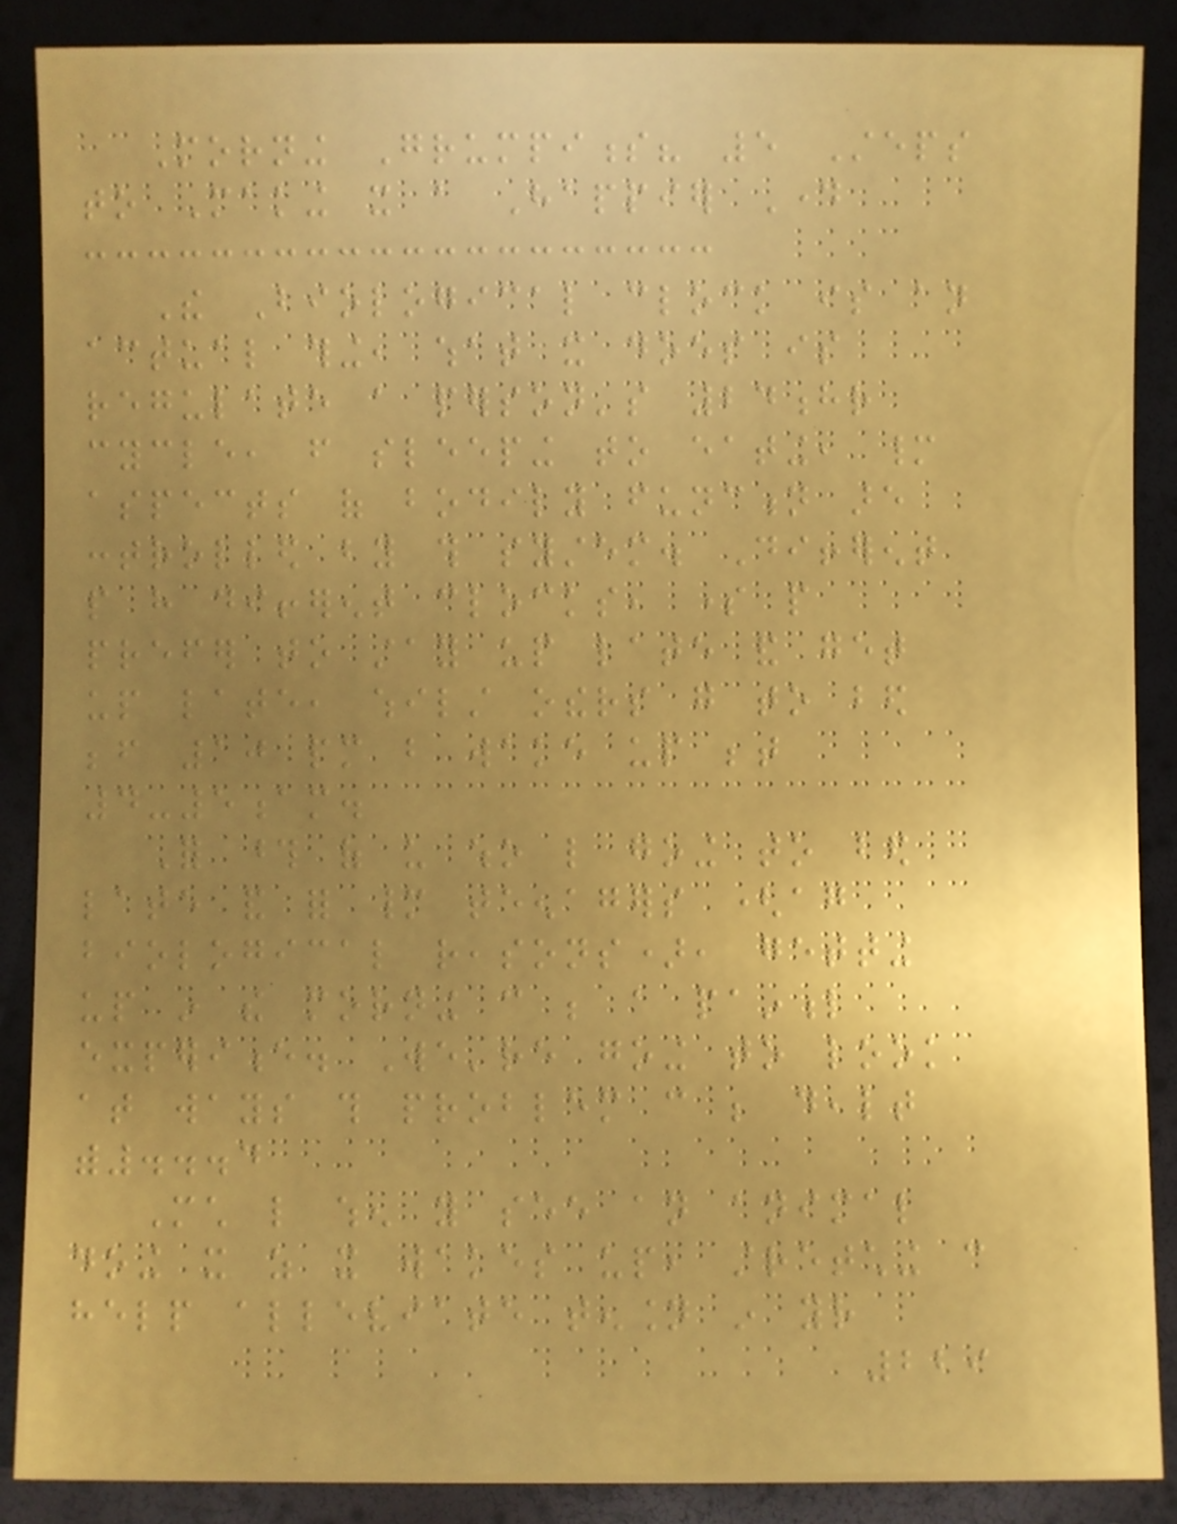Morning Grumpiness? 5 Steps
to Making it a Happier Day
The Biological clock is an
actual thing, what it does is
regulate a person's 24hr
cycle, from sleeping to eating, many
aspects of bodily function are
controlled by this system. Different
people have different clocks, some people
prefer to stay up late and get
up late, whilst others go to bed
before 10 pm but wake up between
4-5am.
For those of us who like going to bed
late and for many teenagers (again
biological reasons), getting
up in the morning can be a painful
experience. We're going to look
at ways this problem can be dealt
with...4
Much like when you see an animal
doing it as it wakes up, stretching can
help alleviate tension in your
229
